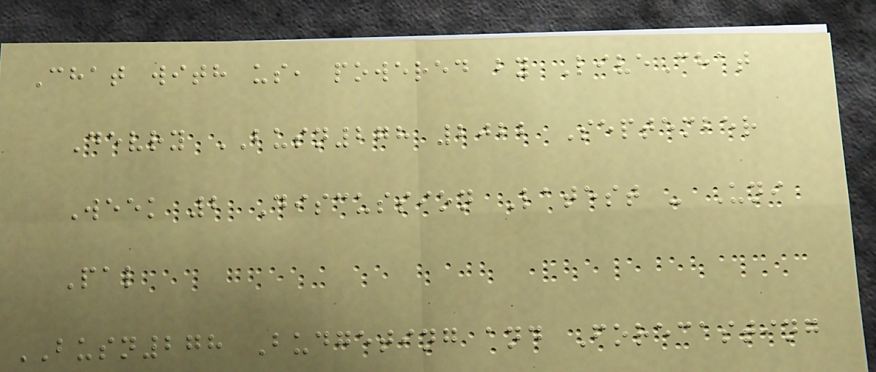Chat with us, powered by LiveChat
Devry BUSN278 2022 September
Week 2 Discussion Latest - Uni
Pal
BUSN278 Budgeting and Forecasting
